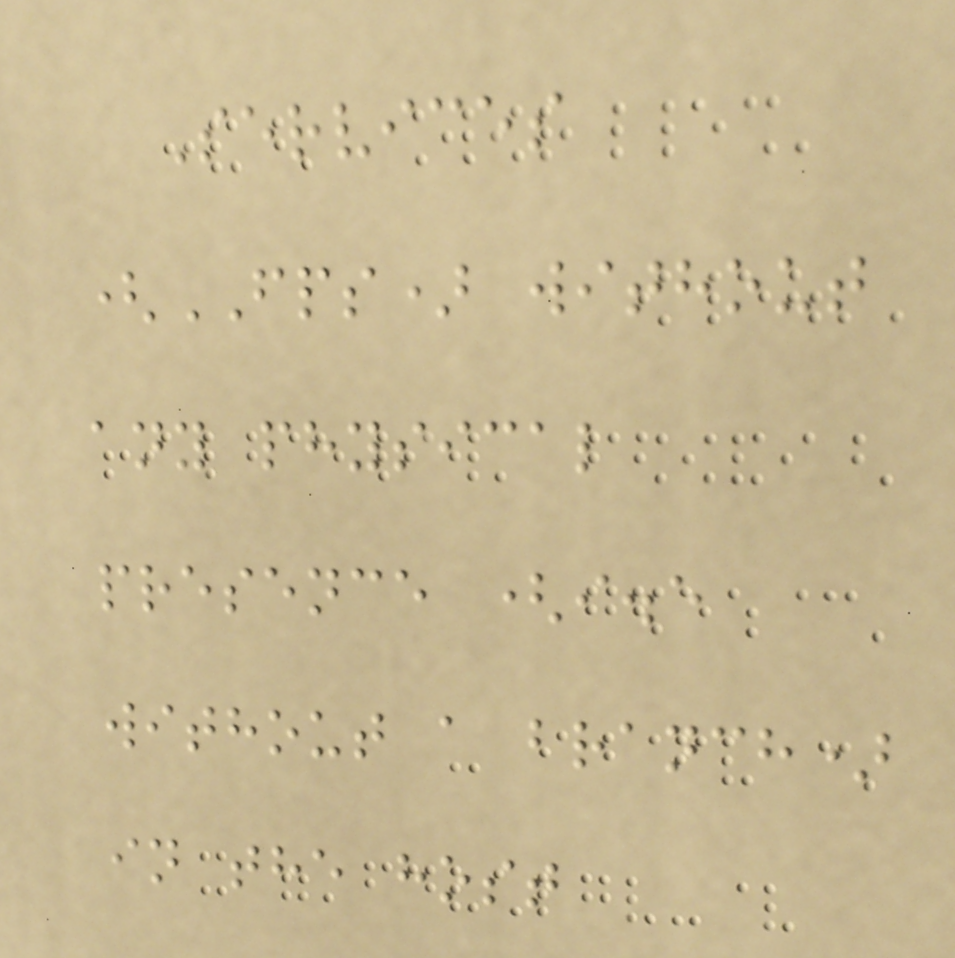Services
(FPS) without
any physical
presence (i.e
without a branch)
in the host
